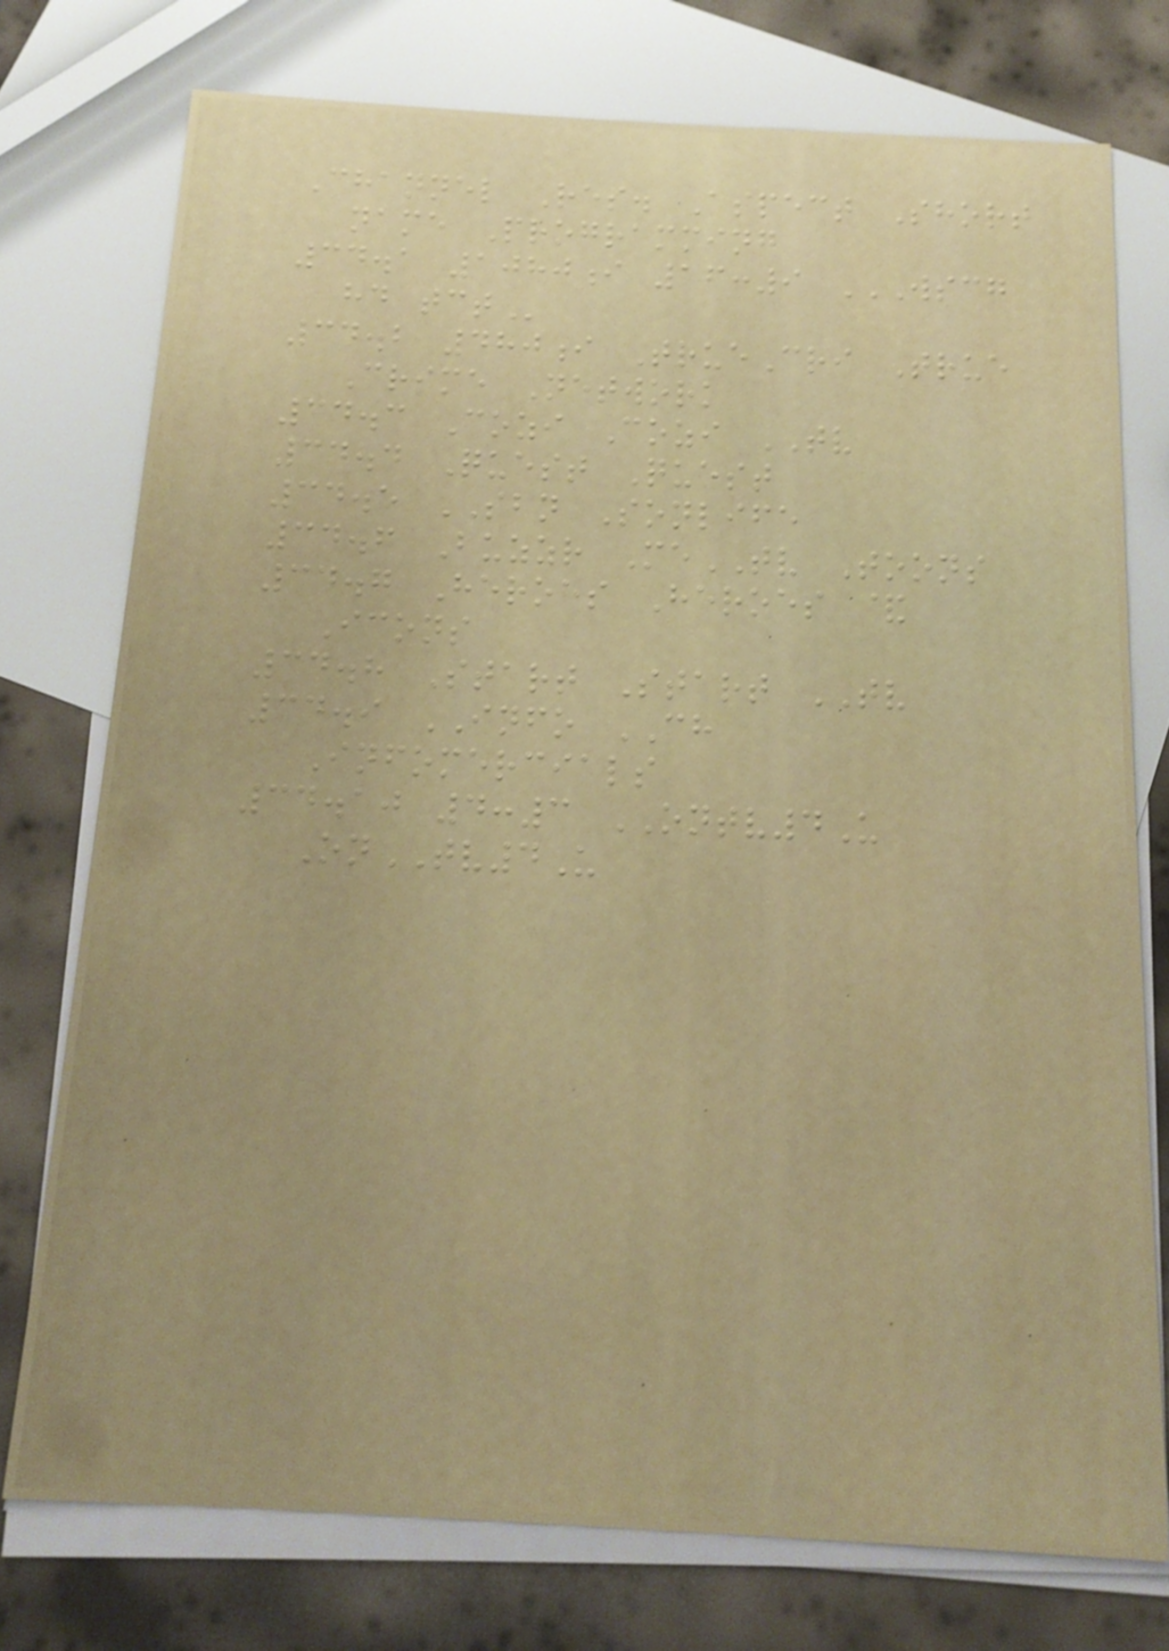Channel Res. Aspect Short
name Programming
34.1 1080i 16:9 WSCG
HD TCT
34.2 480i TrueCri True
Crime Network
34.3 Cozi Cozi TV
34.4 Quest Quest
34.5 SBN Sonlife
34.6 Buzzr MeTV Toons
34.7 Heroes Heroes &
Icons
34.8 Start Start TV
34.9 INFO CH
Infomercials
34.10 4:3 ONTV4U
OnTV4U
